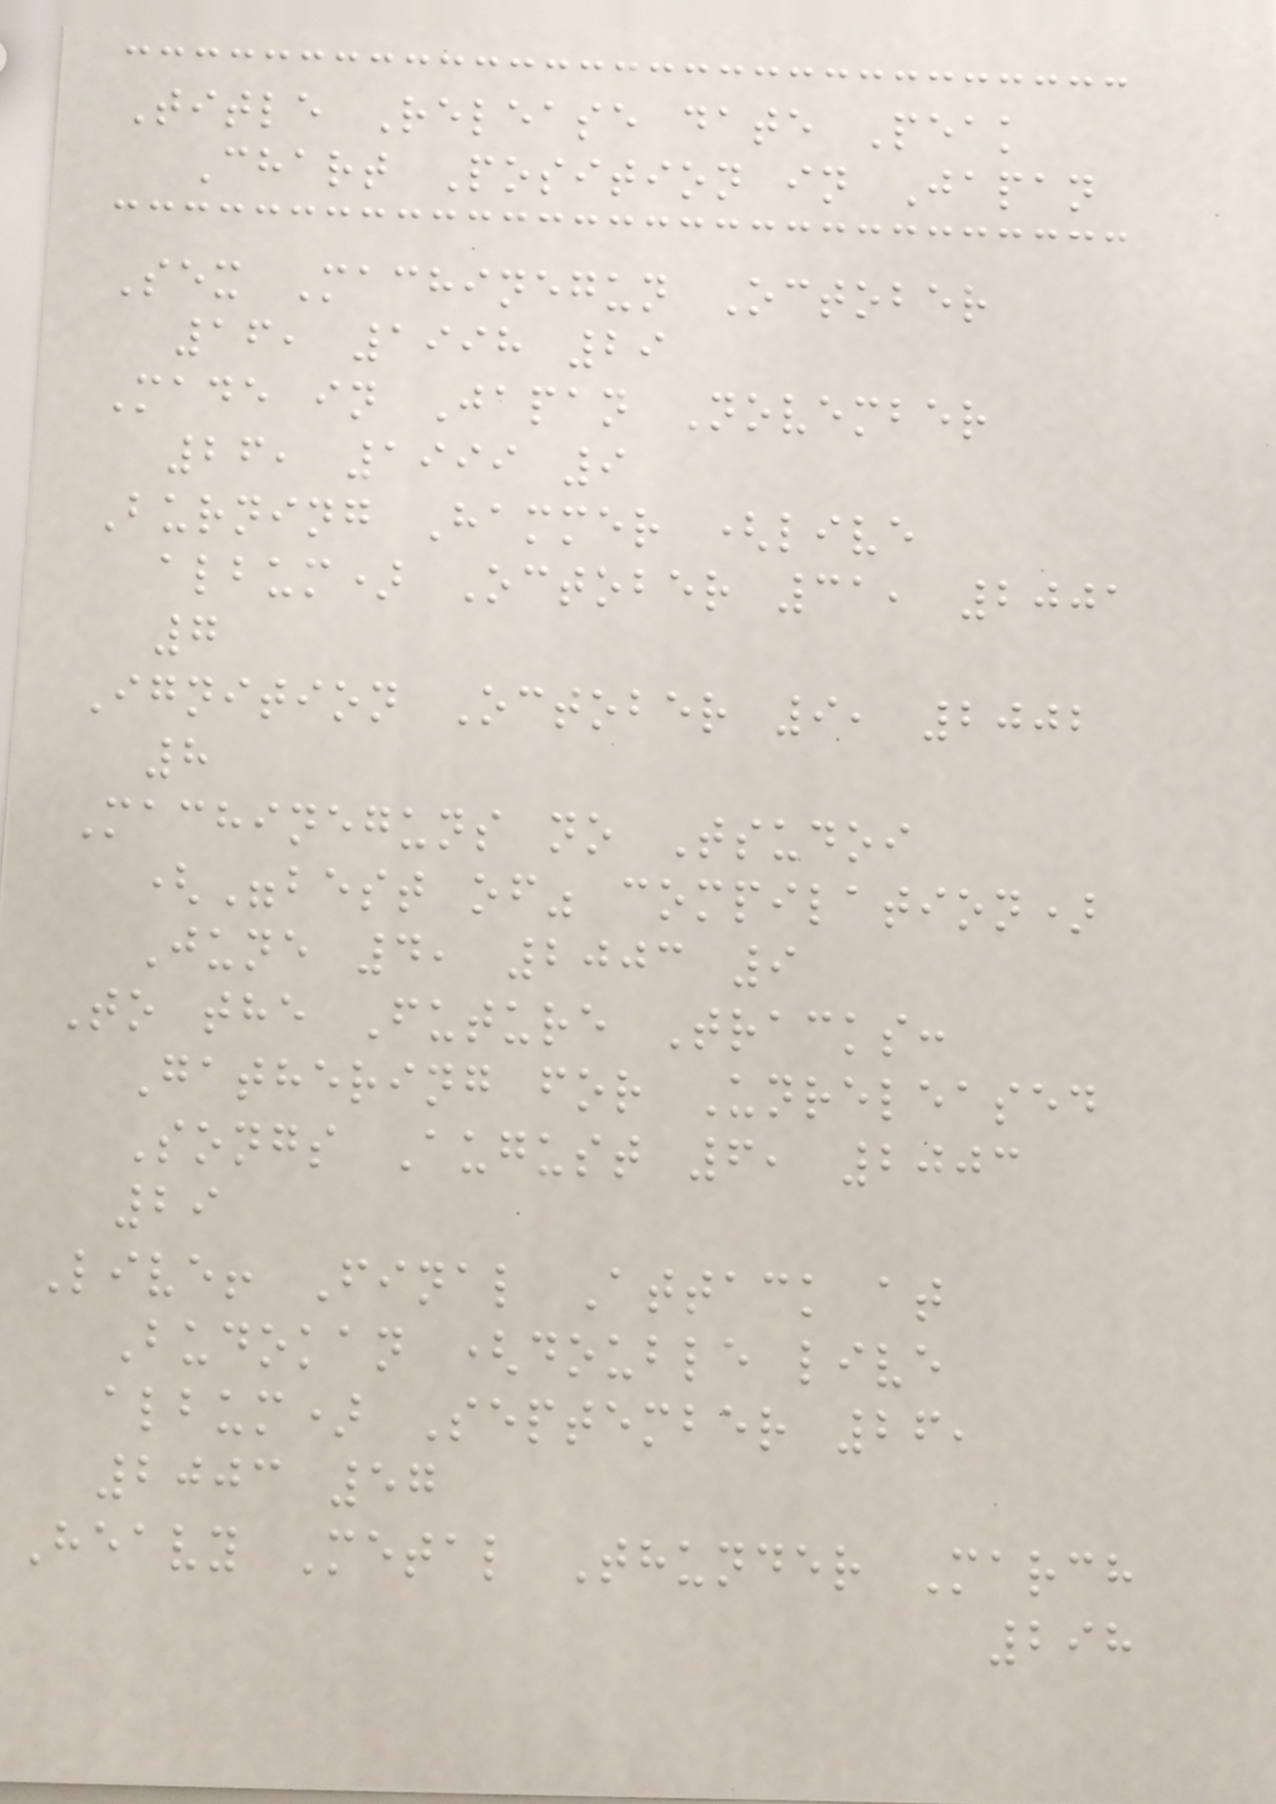Title Release date Peak
Chart Position in Japan
Sex Machinegun October
16, 1998 29
Made in Japan November
26, 1999 9
Burning Hammer (live
album) October 31, 2001
7
Ignition October 9, 2002
8
Machineguns no Tsudoi
("best of" compilation)
June 4, 2003 9
To the Future Tracks:
Gathering for Unreleased
Songs August 6, 2003
29
Live! Final Attack at
Budokan (double live
album) September 26,
2003 57
Heavy Metal Thunder March
298
